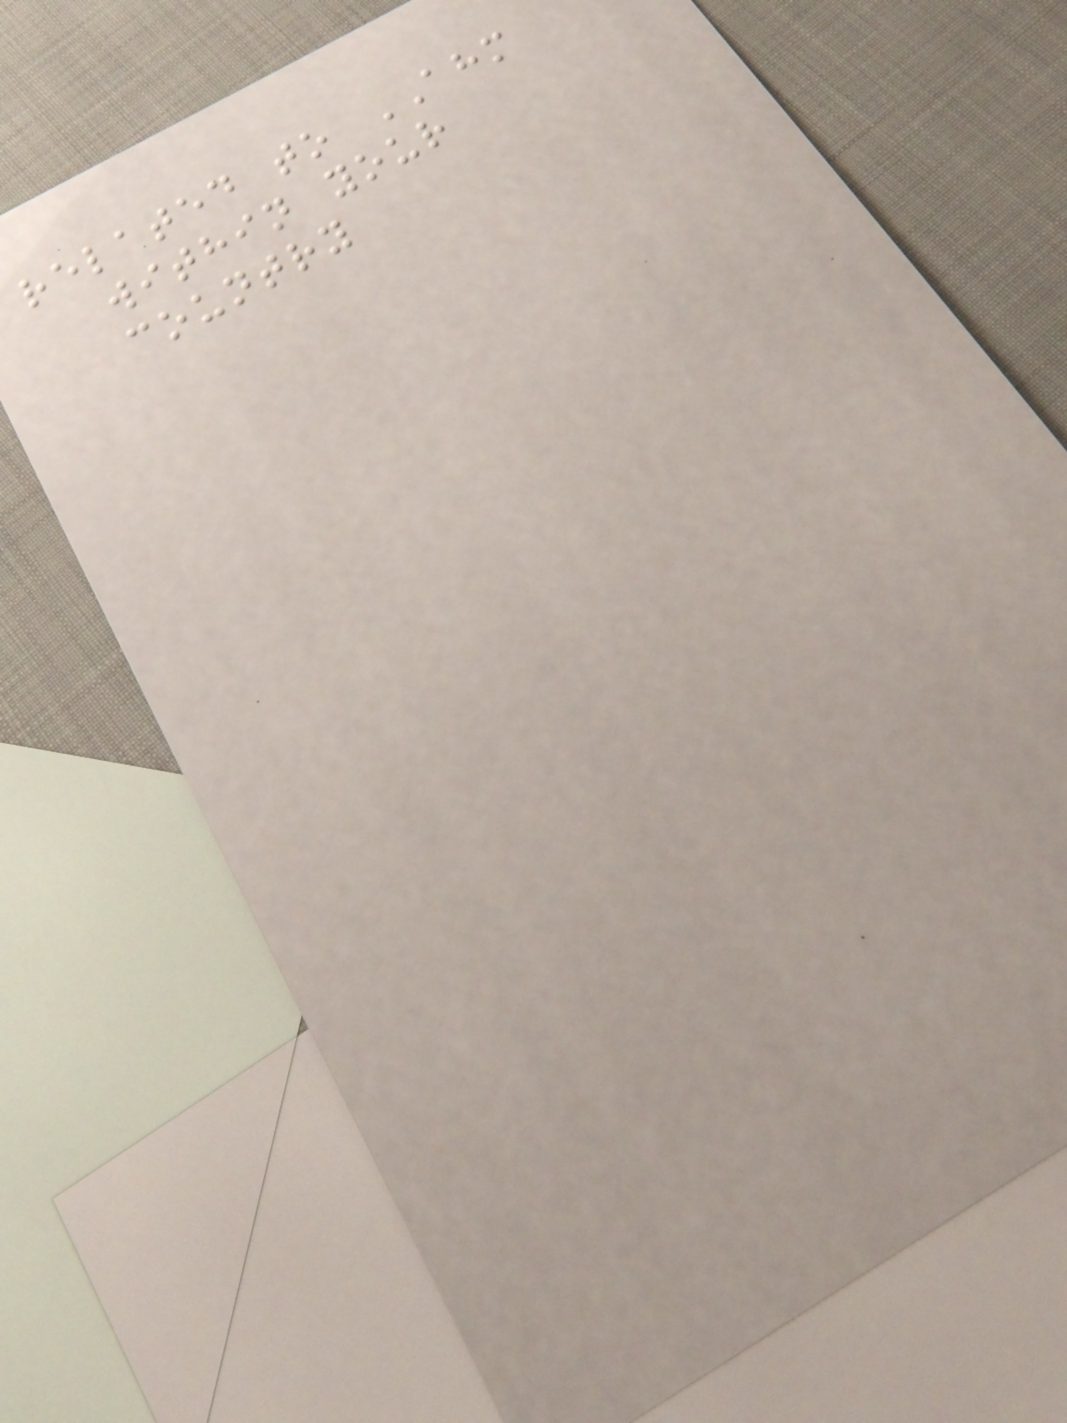related to AHM
within your
country
